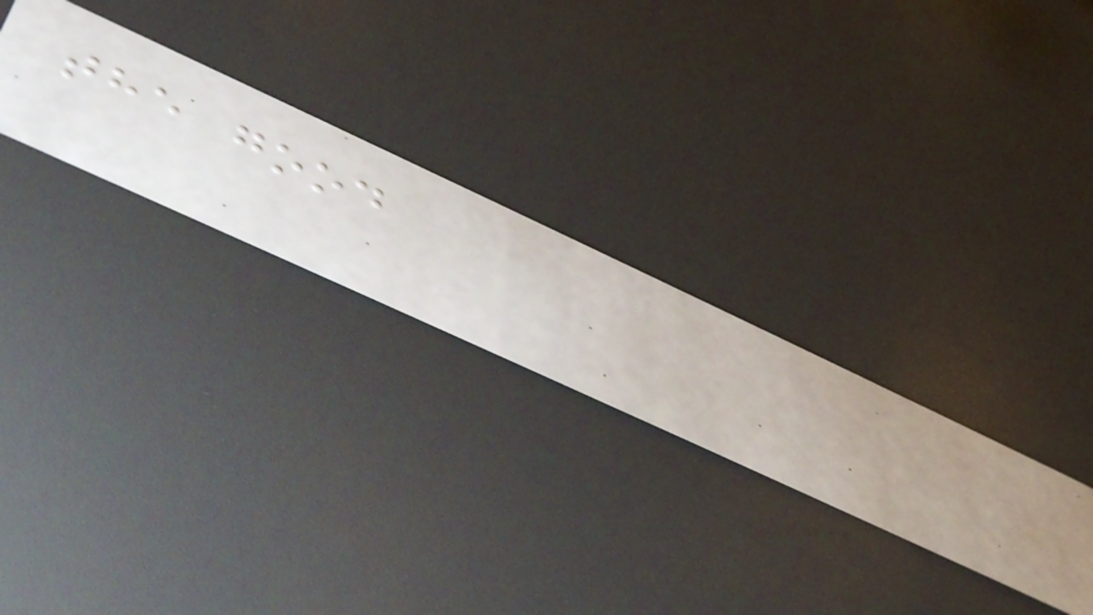the good
